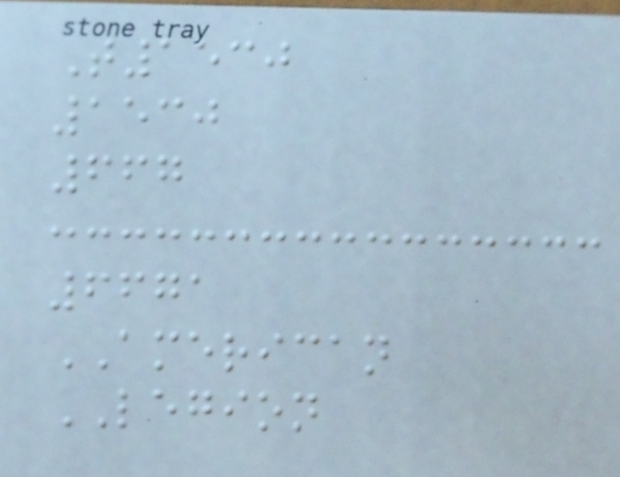T1530
1530
667
6671
AMERICAN
LEGION
